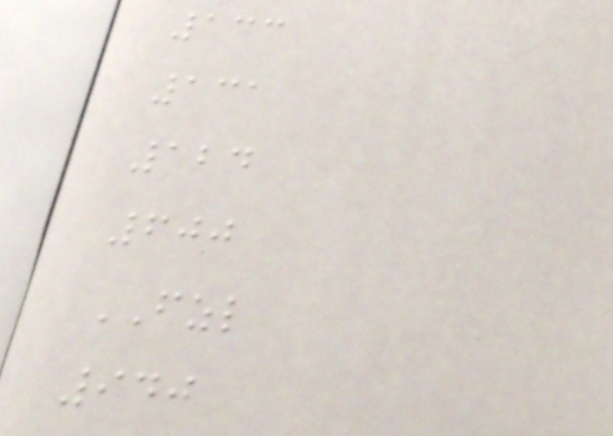133
131
124
600
FZL
940
